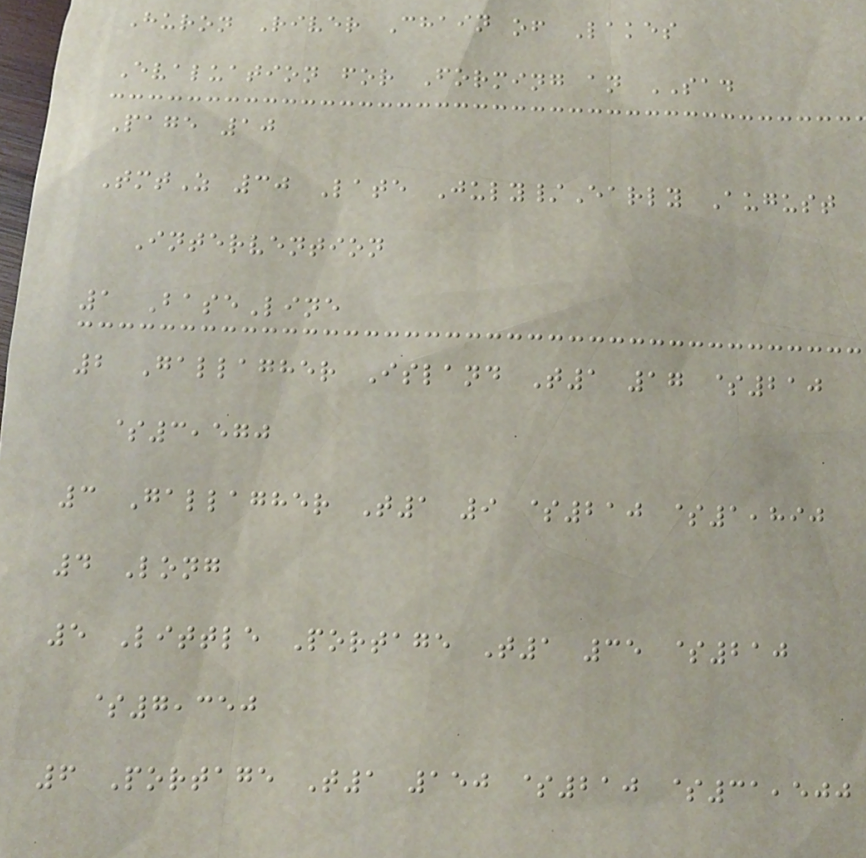Huron River Chain of Lakes
Evaluation for Forming an SAD
Page 10
TmtZ 30 Late July/Early August
Intervention
1 BaseLine
2 Gallagher Island T1 17 $210
$3,570
3 Gallagher T1 9 $210 $1,890
4 Long
5 Little Portage T1 35 $210
$7,350
6 Portage T1 150 $210 $31,500
